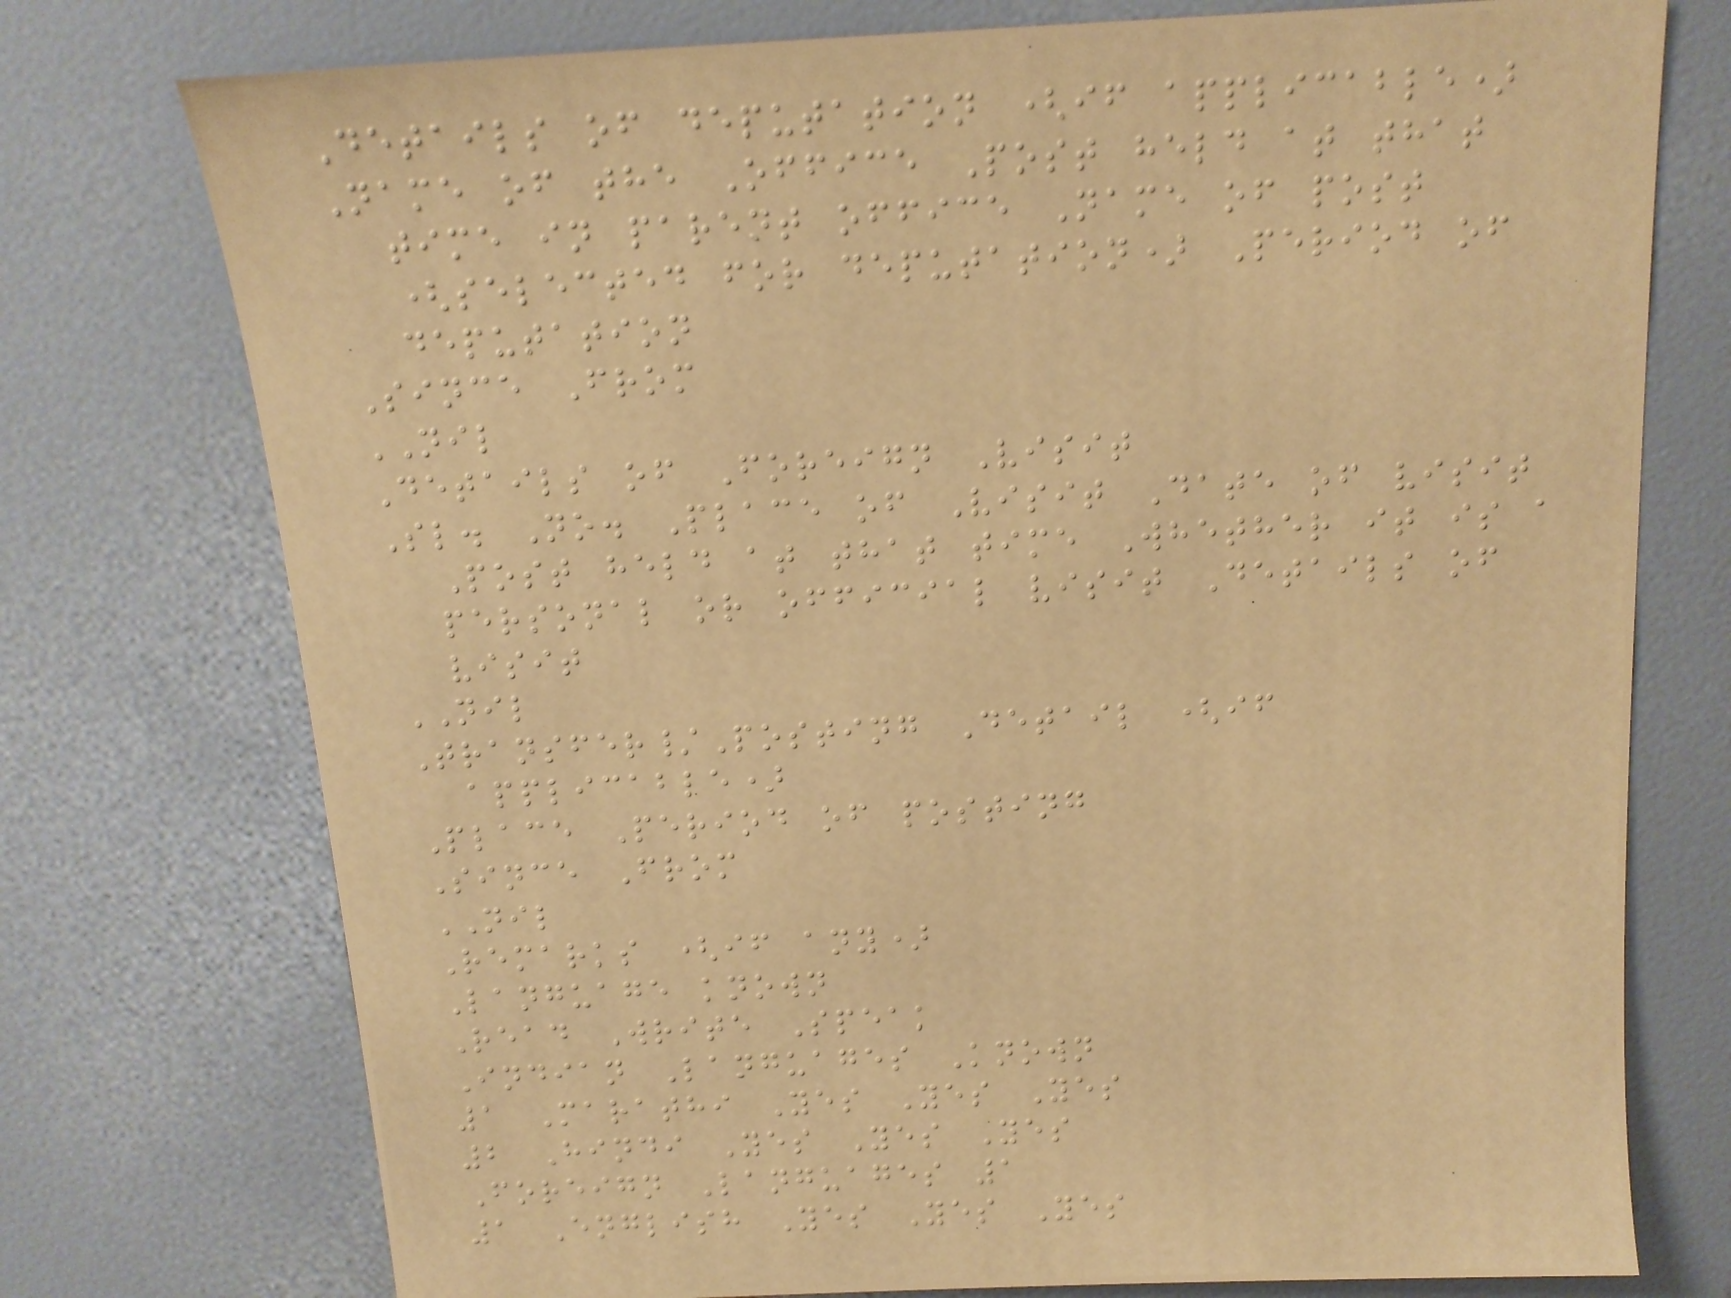Details of deputation (if applicable)
Name of the Office Post held at that
time in parent office Name of post
(selected for deputation) Period of
deputation
Since From
NIL
Details of Foreign Visit
Sl. No. Place of Visit Date of visit
Post held at that time Whether it is a
personal or official visit Details of
visit
NIL
Transfer/Posting Detail (if
applicable)
Place Period of posting
Since From
NIL
Remarks (if any)
Language known
Read Write Speak
Indian Languages Known
1 Marathi Yes Yes Yes
2 Hindi Yes Yes Yes
Foreign Languages 1
1 English Yes Yes Yes
